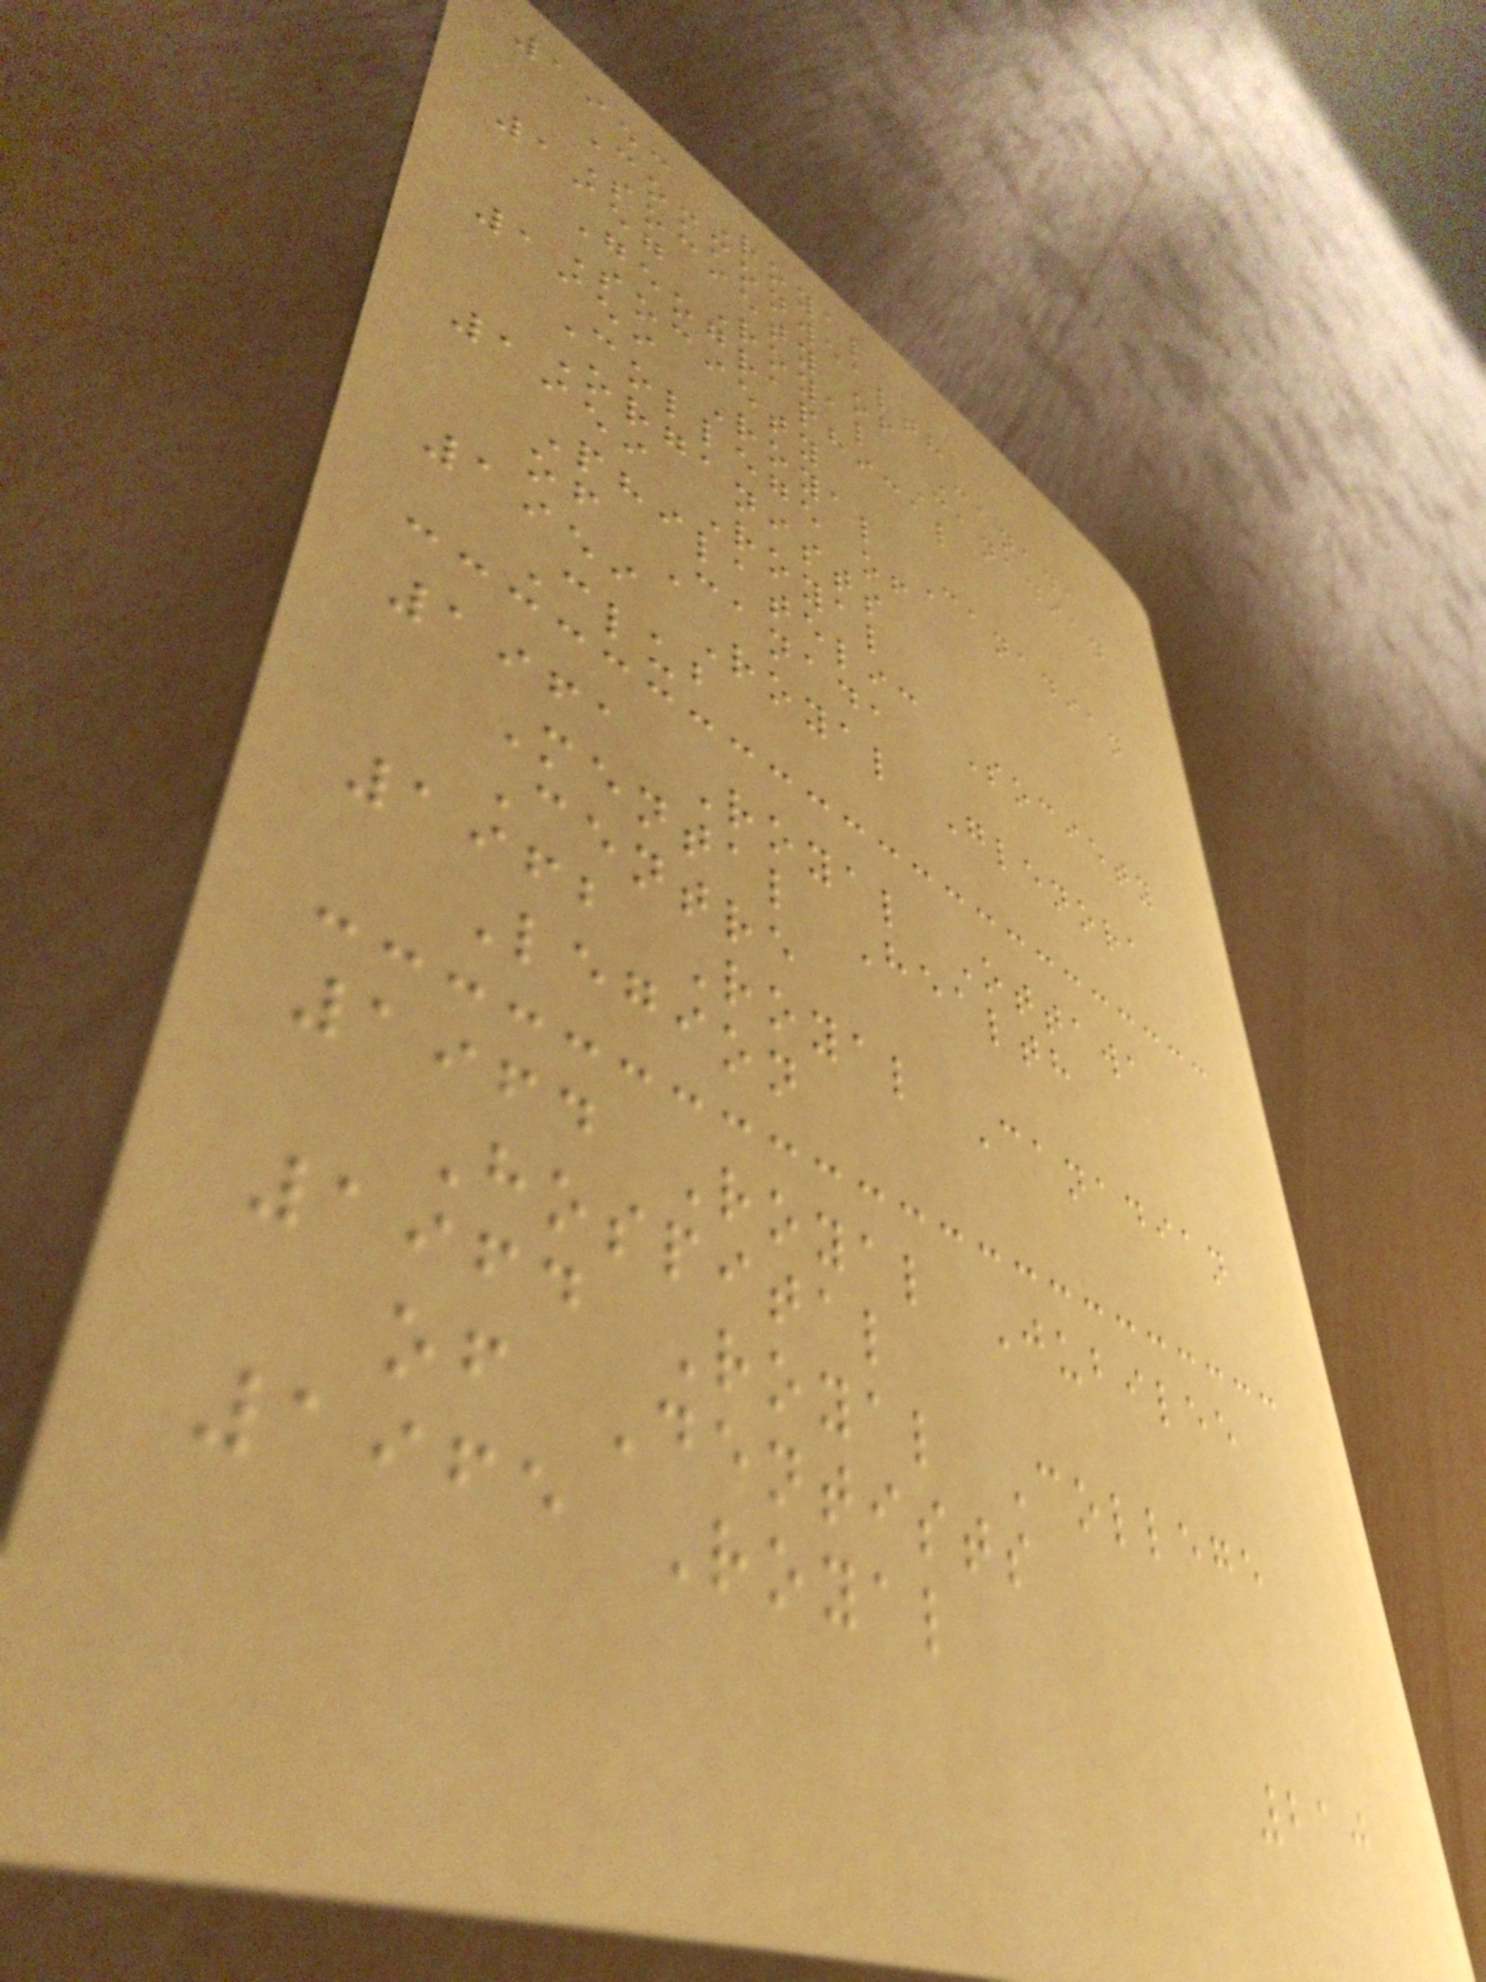1953 Royal
Commonwealth
Society of Canada
1957 Royal Canadian
Geographical
Society
1959 Royal Canadian
College of
Organists
1959 Royal
Philatelic Society
of Canada
1959 Royal Glenora
Club
1961 Royal Ottawa
Mental Health
Centre
1962 Royal Canadian
Legion
1964 Royal Jubilee
Hospital
1964 Royal College
of Dentists
1965 Royal
210
